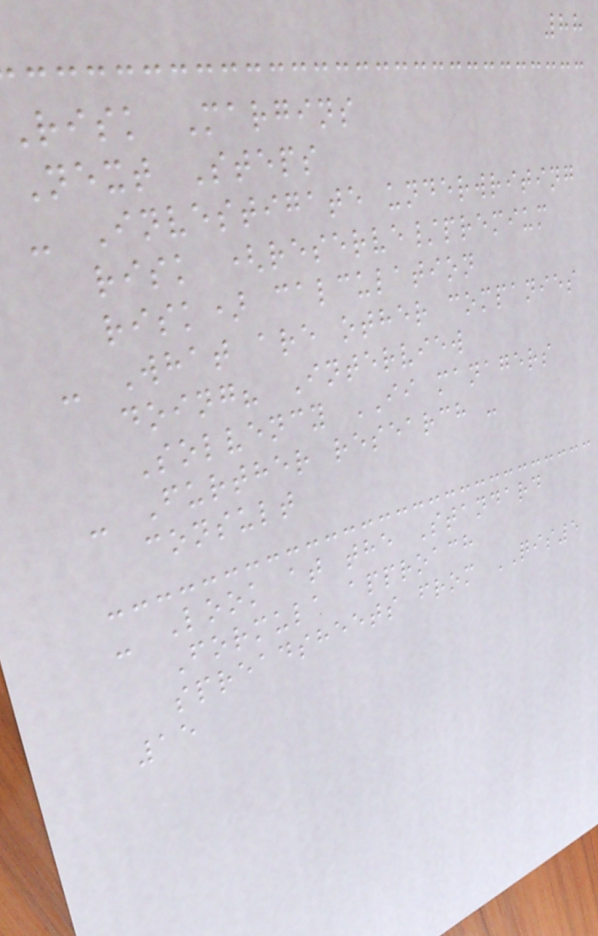88
Risk Margins
Next Steps
- Investigate underwriting
risk (reserve/premium
risk) calculation
- What are other companies
doing? Interview
Solvency II managers
- Further research -
consult
- Look at the Standard
Formula approach
spreadsheets from QIS5
15
